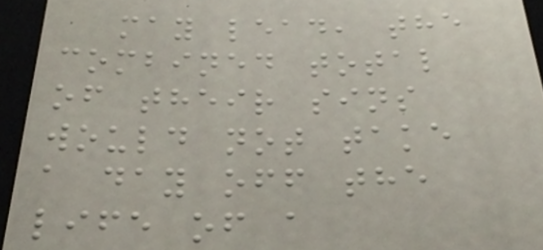may lead, the
combined total
of their sins
would not take
a day off the
life of a
